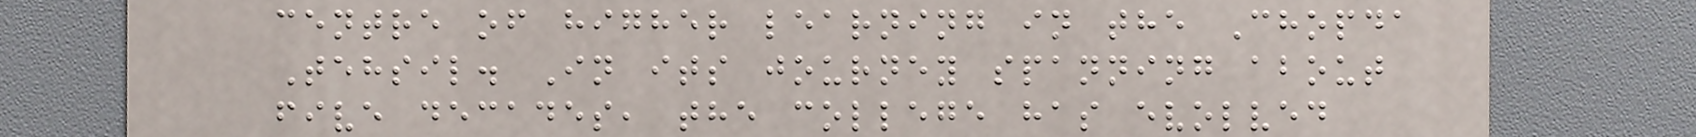centre of higher learning in the Chopda
Tehsil. In its journey spanning about
five decades, the college has evolved
